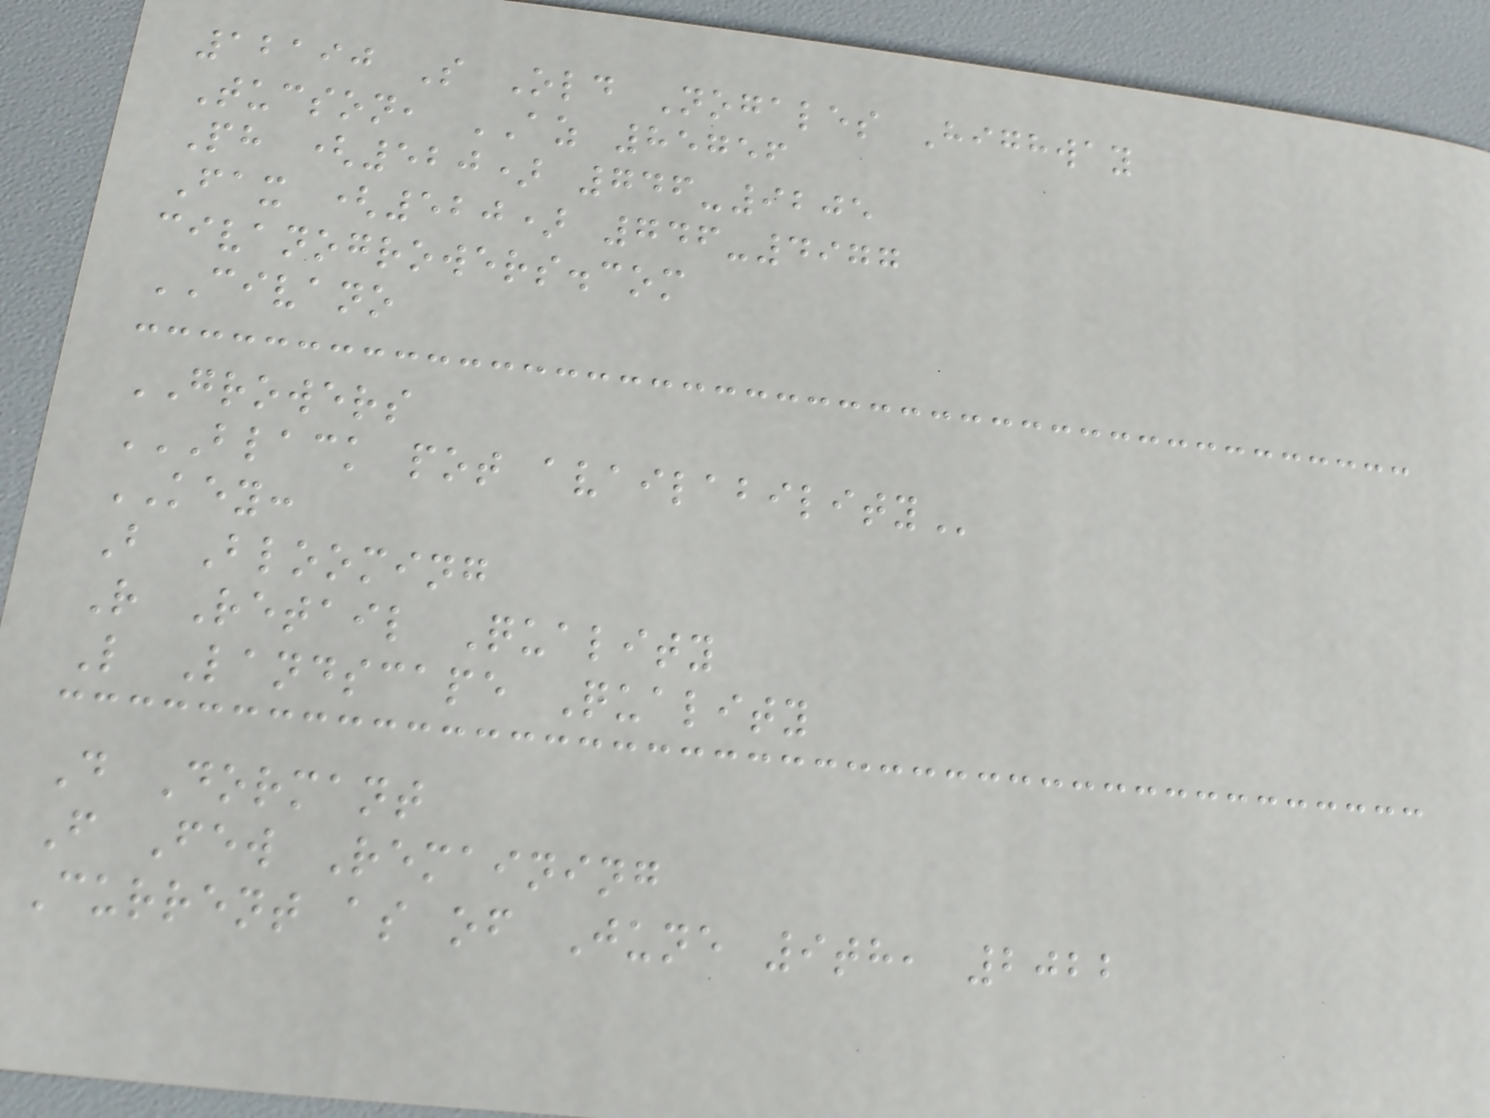12190 S Old Nogales Highway
Tucson, AZ 85756
Ph (520) 746-9205
Fax (520) 746-4977
civanogrowers.com
CIVANO
GROWERS
BLACK POT AVAILABILITY
KEY:
B Blooming
R Retail Quality
L Landscape Quality
D Dormant
F Few Remaining
Current as of June 9th, 2022
